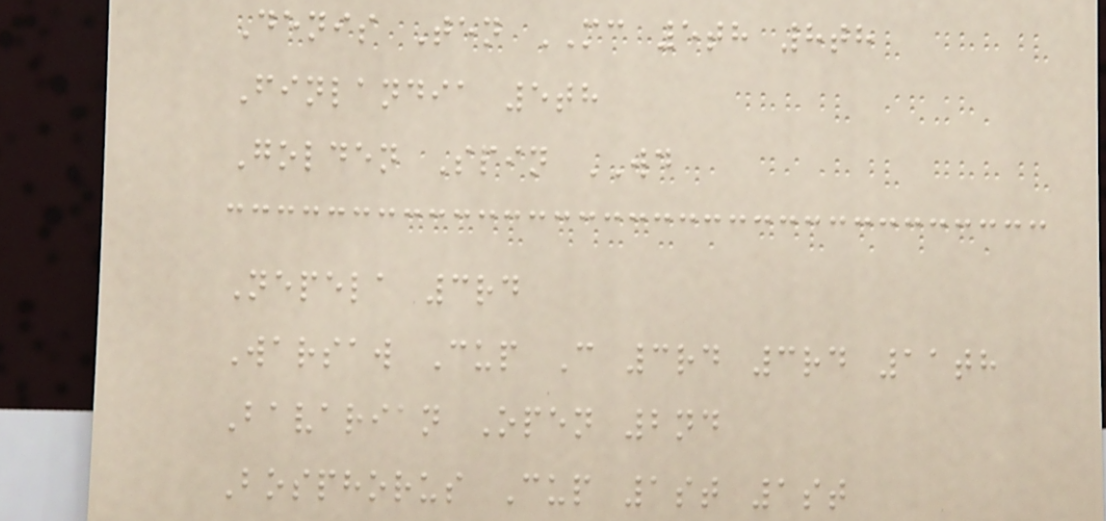Denis Ten MC 5th 8th
Finlandia 5th
Golden Spin WD
Nepela 3rd
Warsaw Cup C 3rd 3rd 11th
Bavarian Open 2nd
Bosphorus Cup 1st 1st
